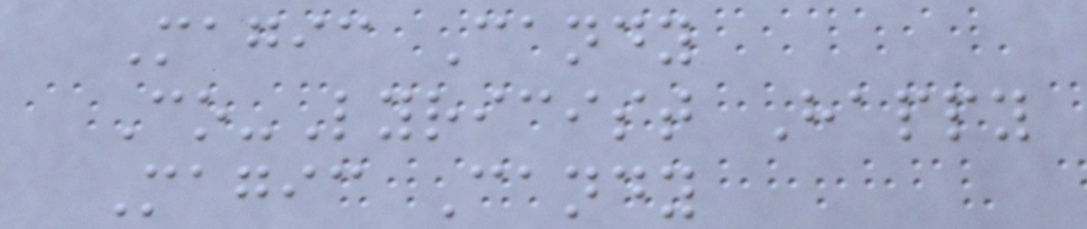Magic Candy
Co-Lyricist Happy
Magic Candy
